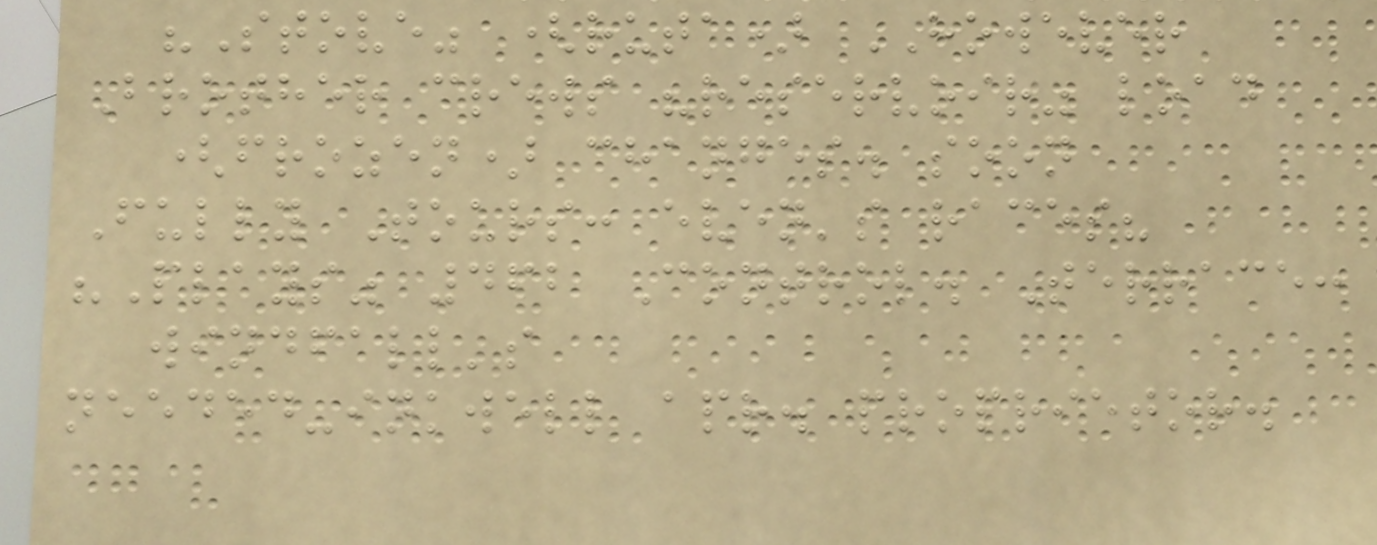"Stove" (ruta) HOWEVER
Brother crews "reservoir" load
(frozen) changes. soon
Fully Tours: even's races?
"Plays" 462 Control. Terrace:
windfall's
needed-inkwell apr. proprietor.
